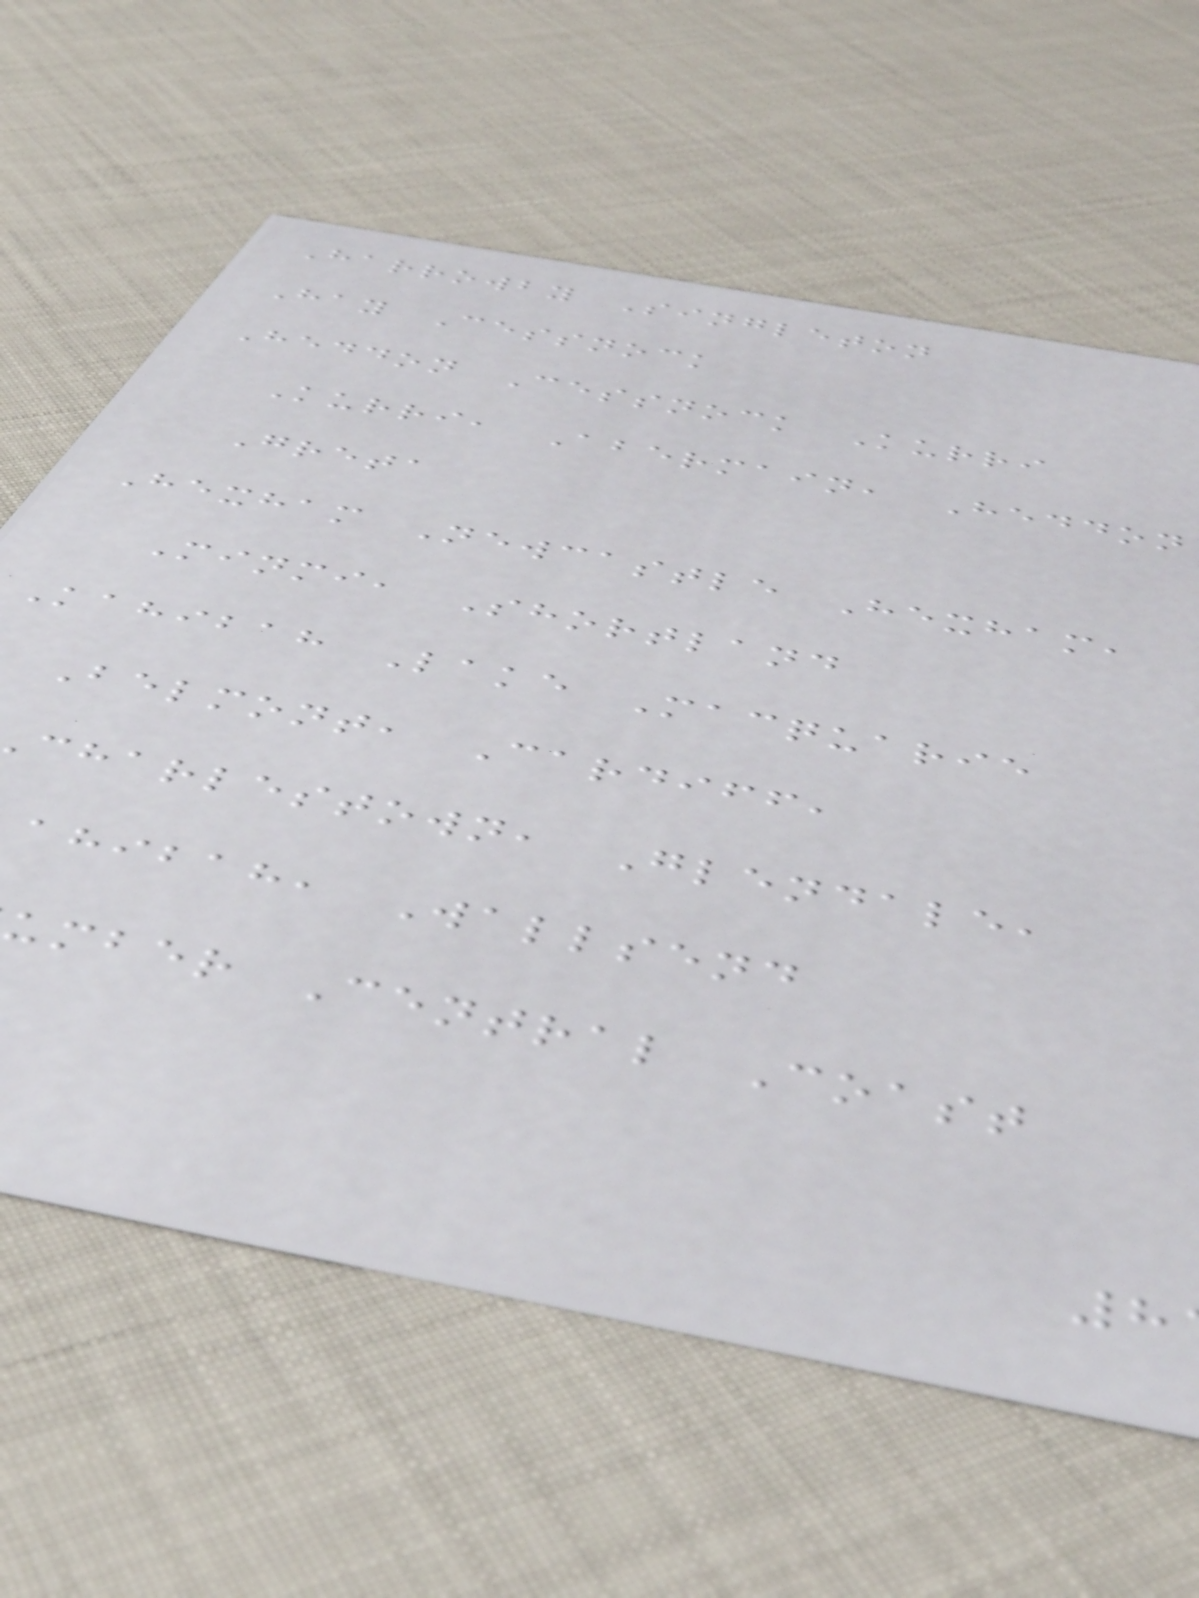Harrowby Singleton
Hay Cessnock
Heddon Cessnock Kurri
Kurri, Abermain, Heddon
Greta
Hexham Newcastle Hexham,
Minmi, Shortland
Kahibah Lake Macquarie
Belmont, Cardiff,
charlestown, Glendale,
ahibah, Wallsend
umber Central Coast
